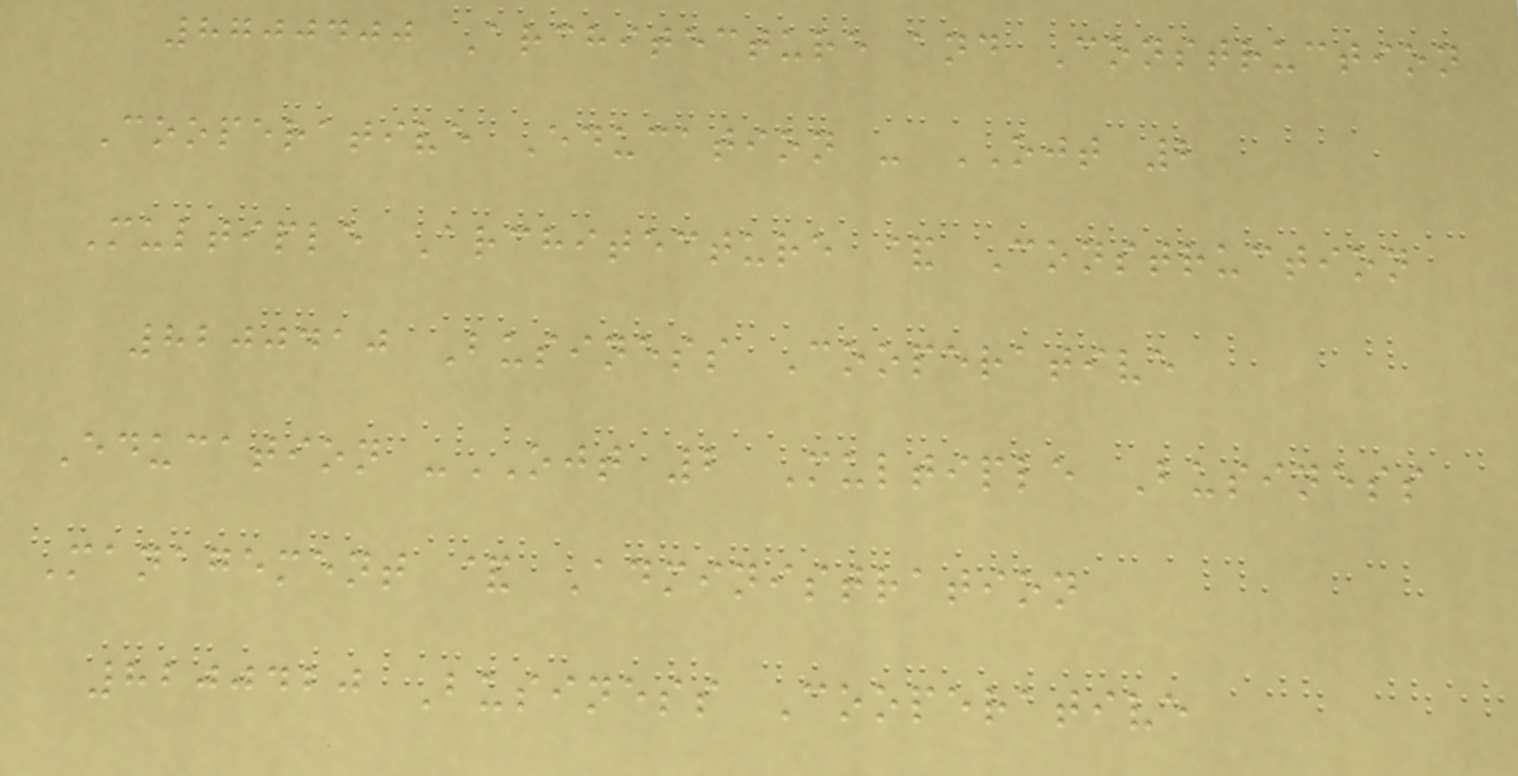8700400 Architecture and Construction
Cooperative Education - OJT 2
Multiple Architecture & Construction
8200410 Business Cooperative
Education -OJT 2 Multiple Business
Management & Administration
8200420 Business Cooperative
